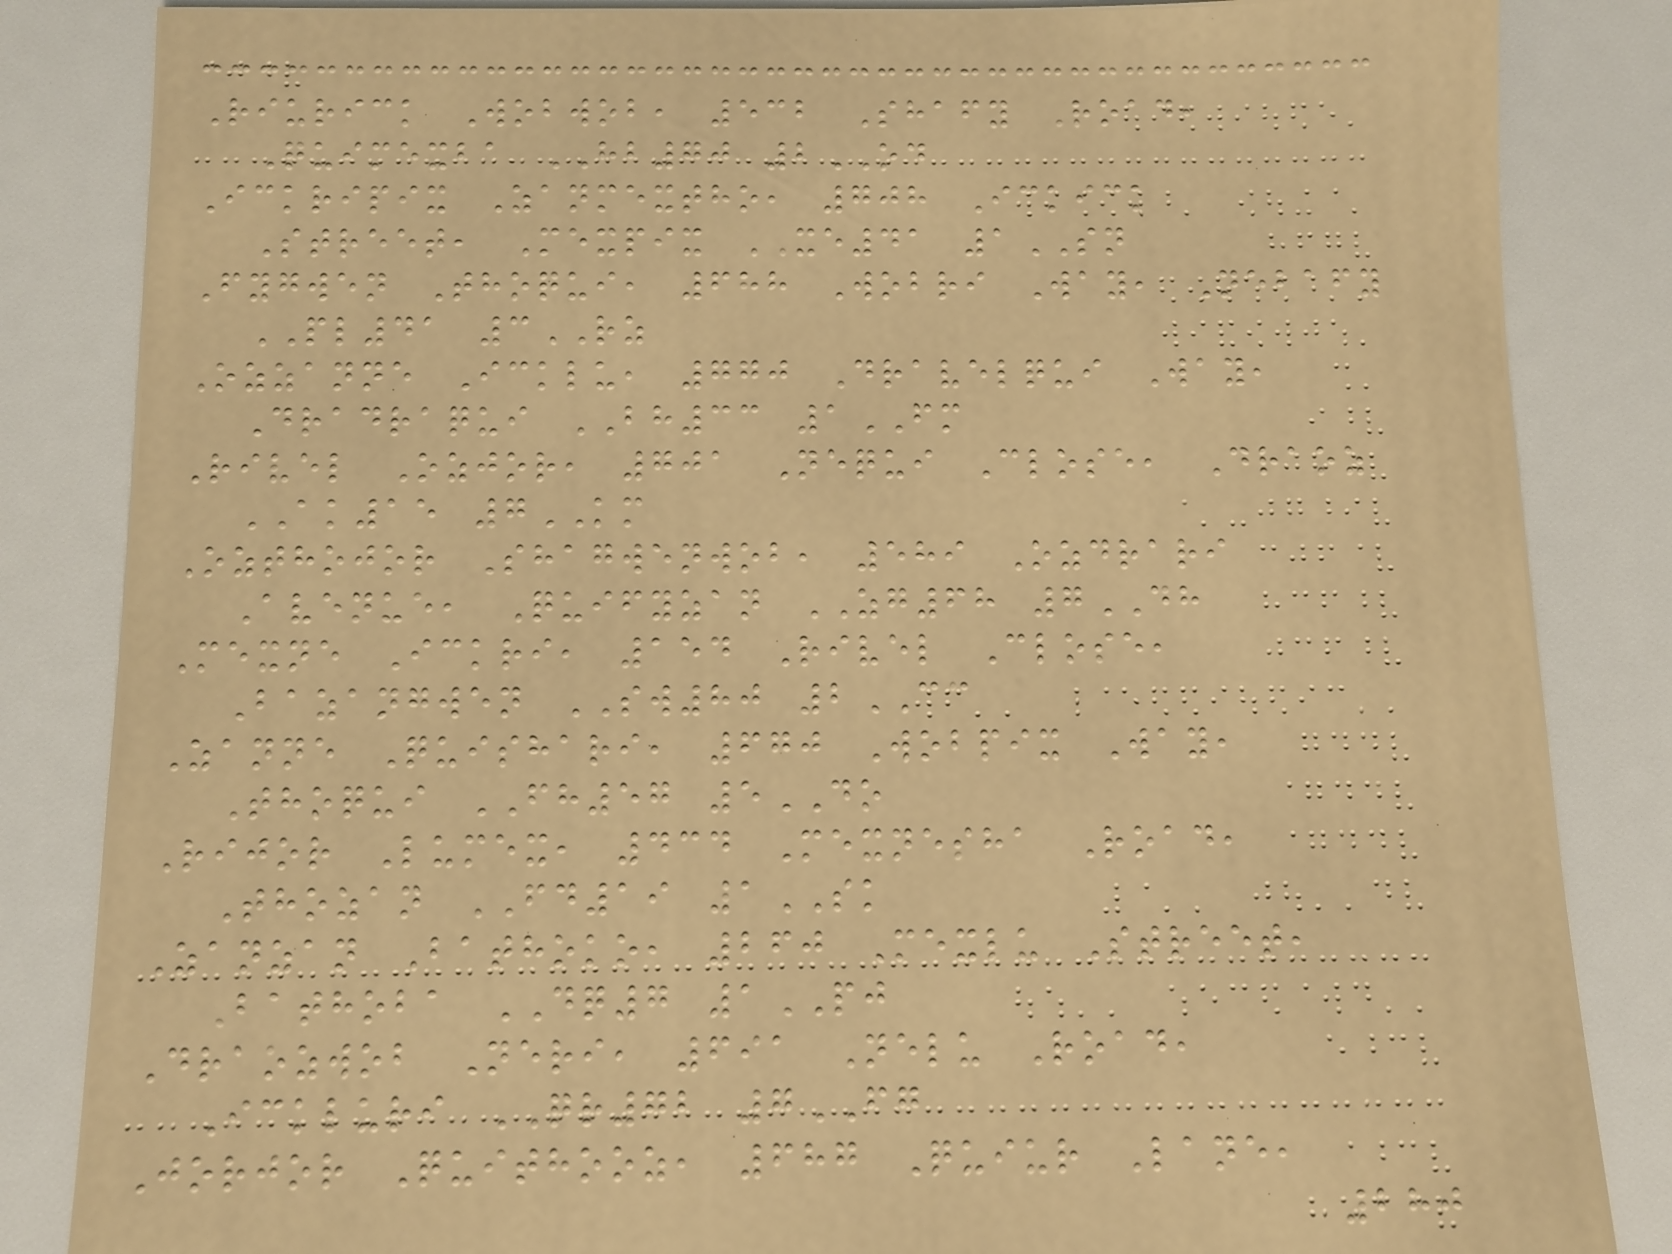Riurick Wobwob, 532 Shafy Road,
Quimexba HB70 2OD
Ickripix Zanmextho, 708 Ickick
Street, Mexpix XE41 1SN
Fygwen Thoqui, 688 Wobri Way, Nebafy
PL41 3RZ
Ozzanne Icklu, 770 Dravelqui Way,
Dradraqui BH33 1FM
Rivel Ozjor, 701 Nequi Close, Draoz
AK15 7KM
Ozthojor Shagwenwob, 589 Ozdrari
Avenue, Quifyzan ZG68 7DH
Mexne Ickri, 154 Rivel Close,
Bazangwen SW80 2CC
Zanne Quishari, 670 Wobpix Way,
Thoqui FH57 5DO
Rijor Lumex, 434 Mexnesha Road,
Thozan FD19 1SK
Zanzan Bathoko, 260 Mexlu Street,
Bathoba DQ7 1PJ
Draozwob Neri, 691 Nelu Road,
Ickluri QR72 7FG
Jorjor Quithooz, 687 Quiur Lane,
280
